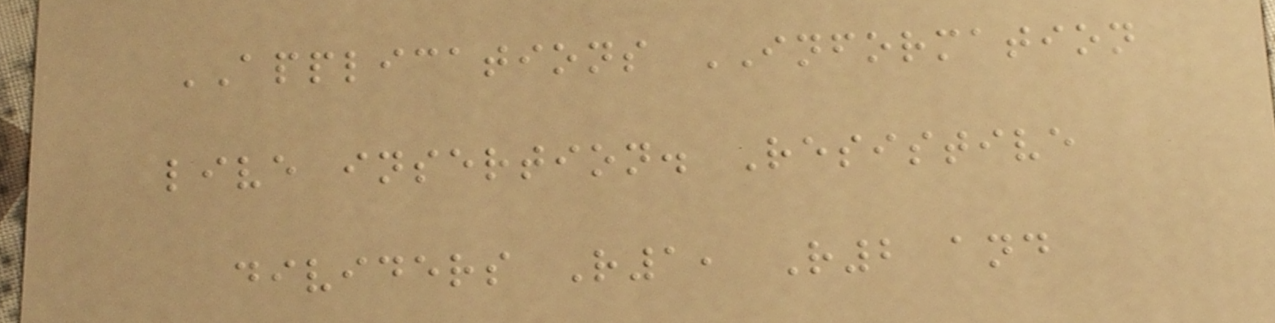APPLICATIONS INFORMATION
live insertion. Resistive
dividers R1, R2 and
